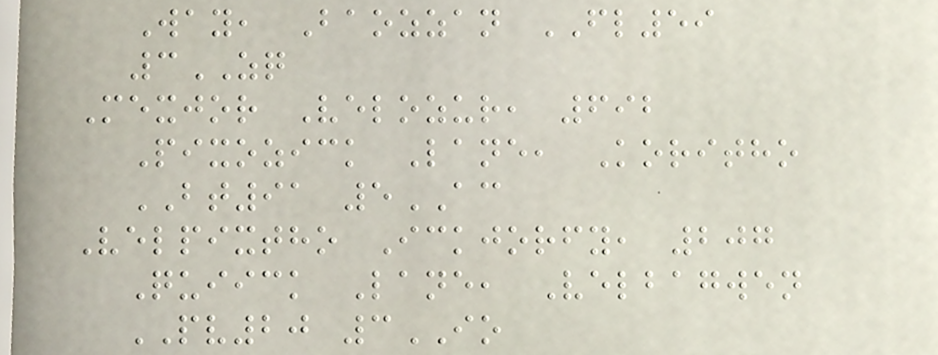Way, Baozzan FL59
3ZQ
Mexjor Velozur, 692
Pixozick Lane, Koritho
BT91 5AC
Velpixtho Ickjorfy, 207
Quiick Lane, Velbagwen
PV20 3IO
